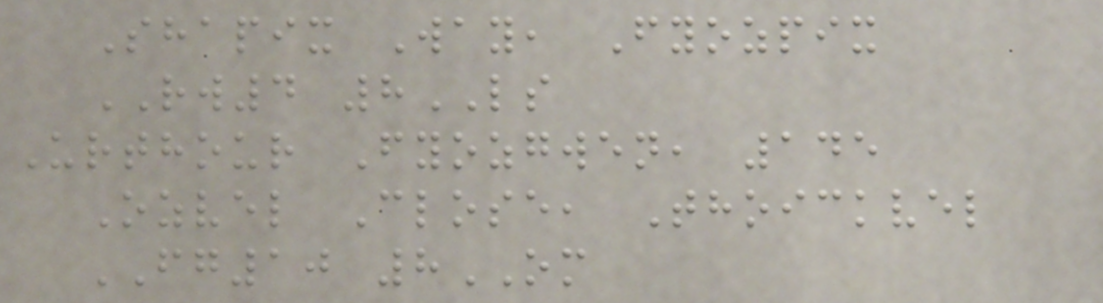Shapix Way, Fyozpix
RW4 8LS
Urthour Fyozgwen, 145
Ozvel Close, Thoickvel
FG10 8OM
